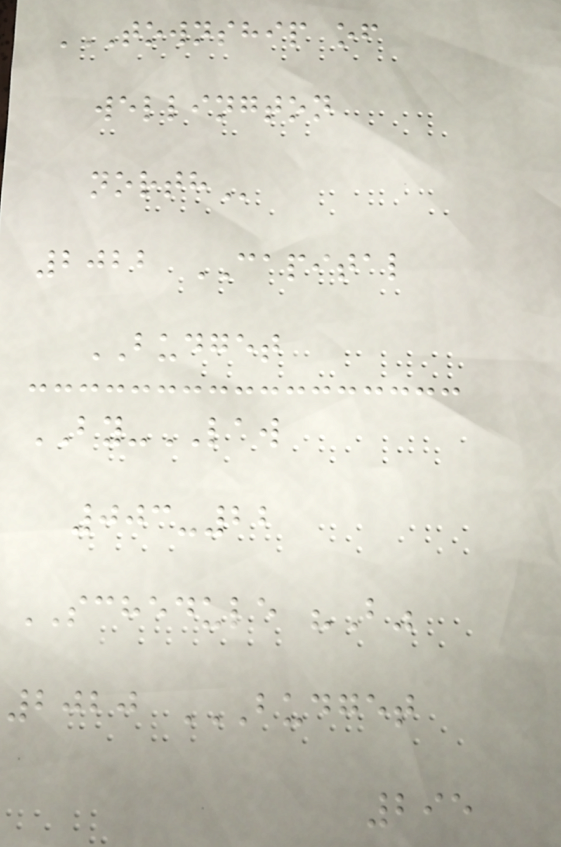TOWNSHIP OF
WELLINGTON
NORTH
2022 CAPITAL
BUDGET
BY-LAW
003-22
SCHEDULE "B"
2020 BUDGET
295
